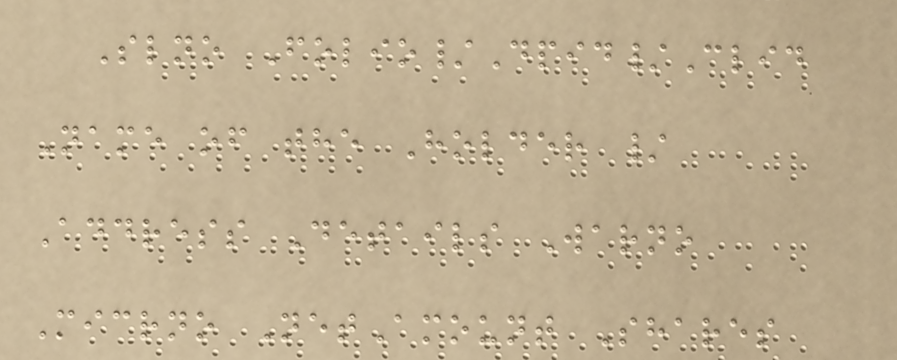Slno Folio/Dpid/Clid
Name of the Holder /
Address Details Warno
Micrno NetAmount Shares
